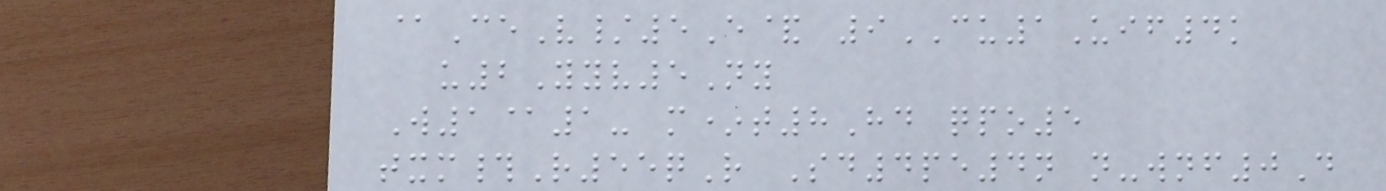@CeV/5E& 9CU1Uif4k
u2Yyv5Ny
W1@1- m*t8Hd qpo5
txm#R55qR Sd4pe4n n-wnf0D
